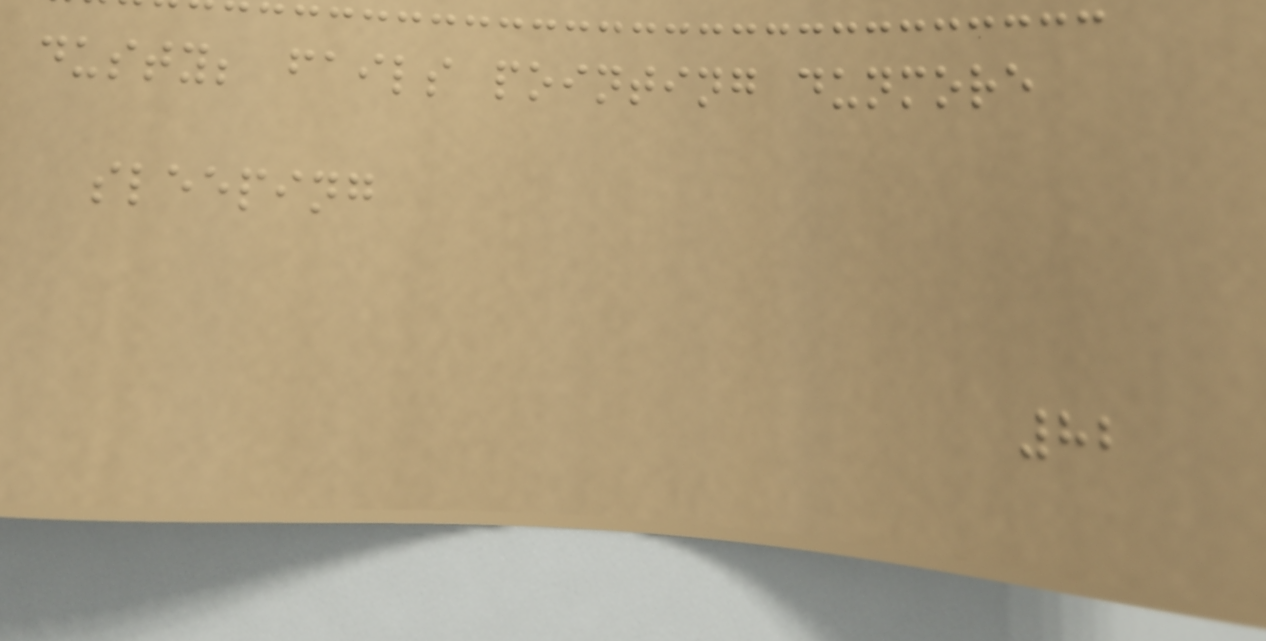dusty; fails pointing dunmore
sleeping
82
